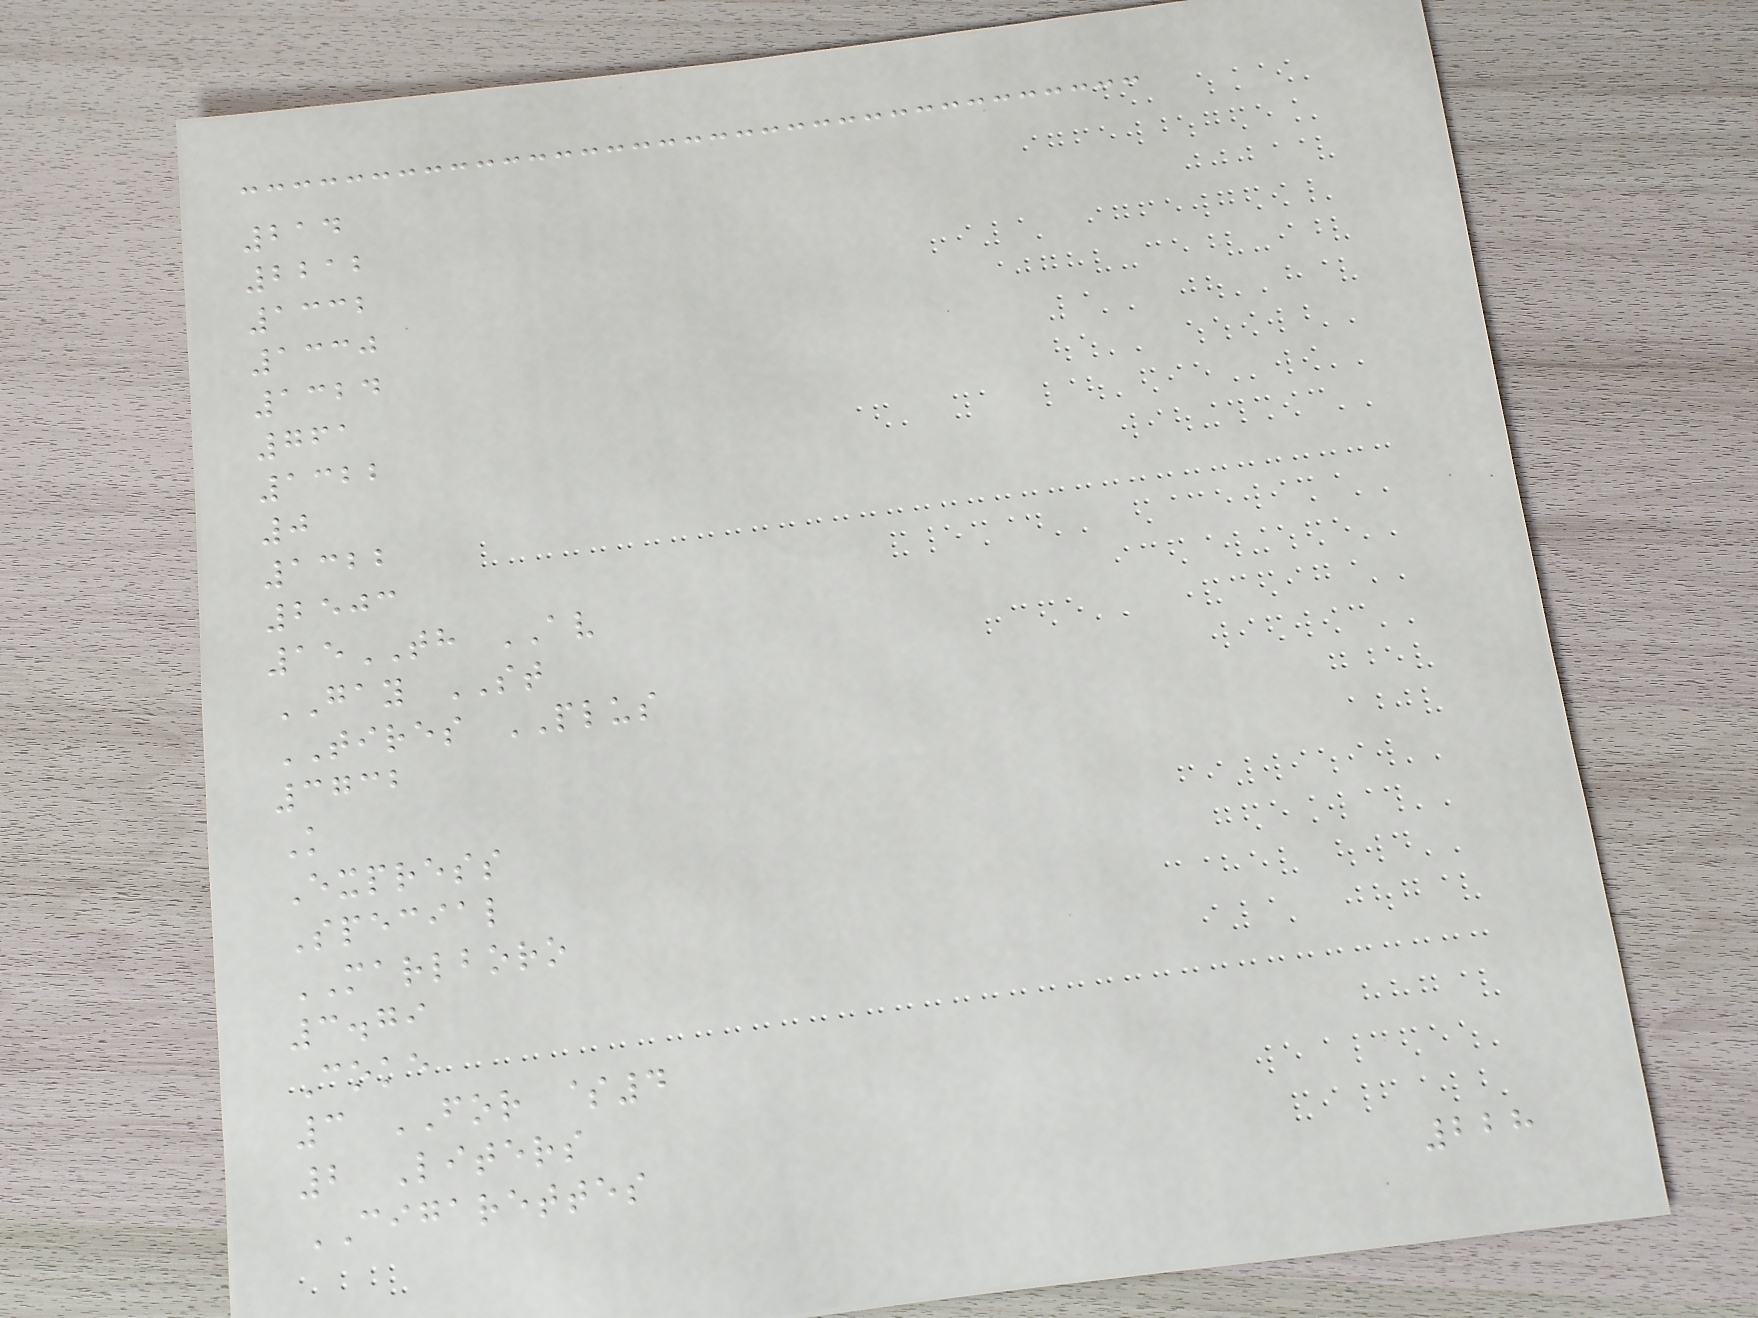214
2212
1332
1330
1324
761
1322
0
1322
2503
15TH AV
GAY ST
TIRES PLUS
3732
K
Express
Special
MARLBORO
3.79
Coke
3 FOR $4
2 Liters
CIGARETTES
228
